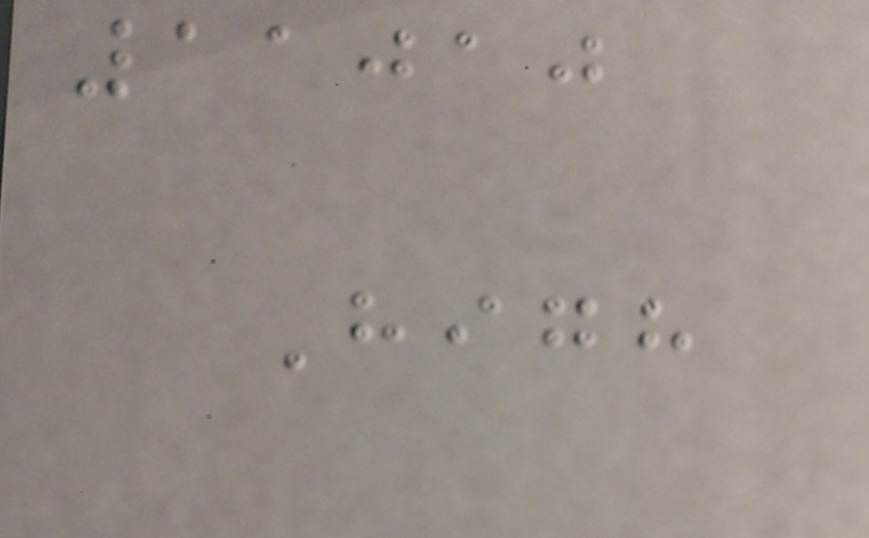11010
High
